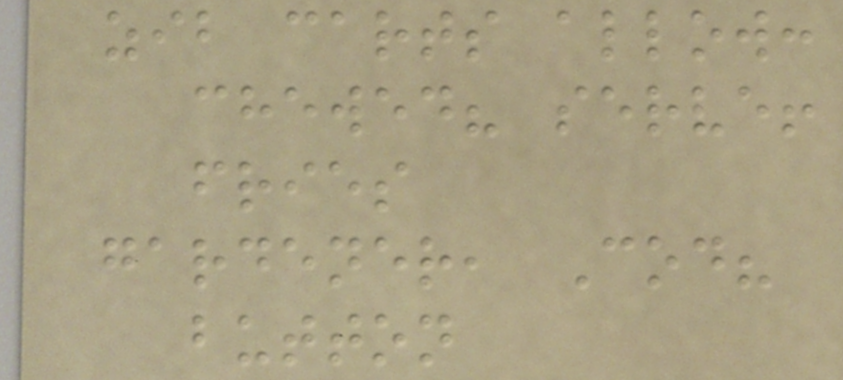zib carts allow:
chewed? serve!
fries
gardener, Cod?
button
